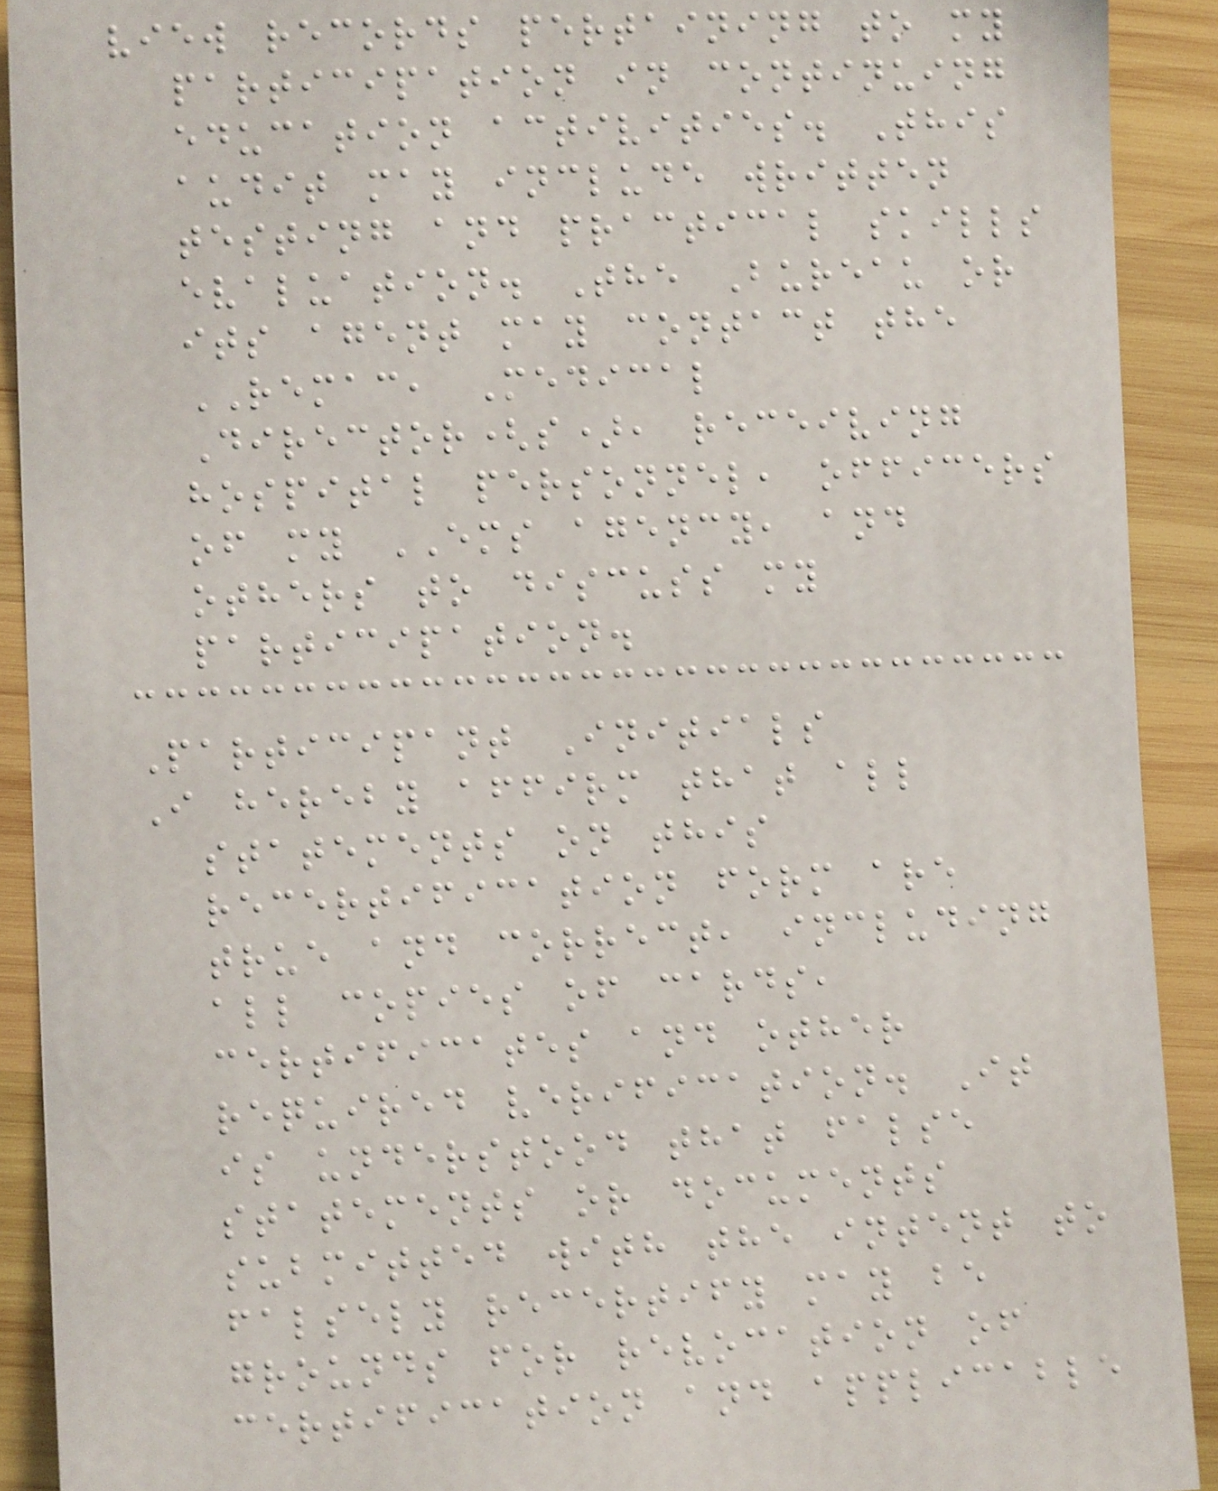view records pertaining to my
participation in continuing
education activities. This
audit may include written
testing and practical skills
evaluation. The Bureau or
its agent may contact the
REMAC, Medical
Director(s), receiving
hospital personnel, officers
of my EMS agency, and
others to discuss my
participation.
Participant Initials
I hereby affirm that all
statements on this
recertification form are
true and correct, including
all copies of cards,
certificates and other
required verification. It
is understood that false
statements or documents
submitted with the intent to
falsely recertify may be
grounds for revocation of
certification and applicable
